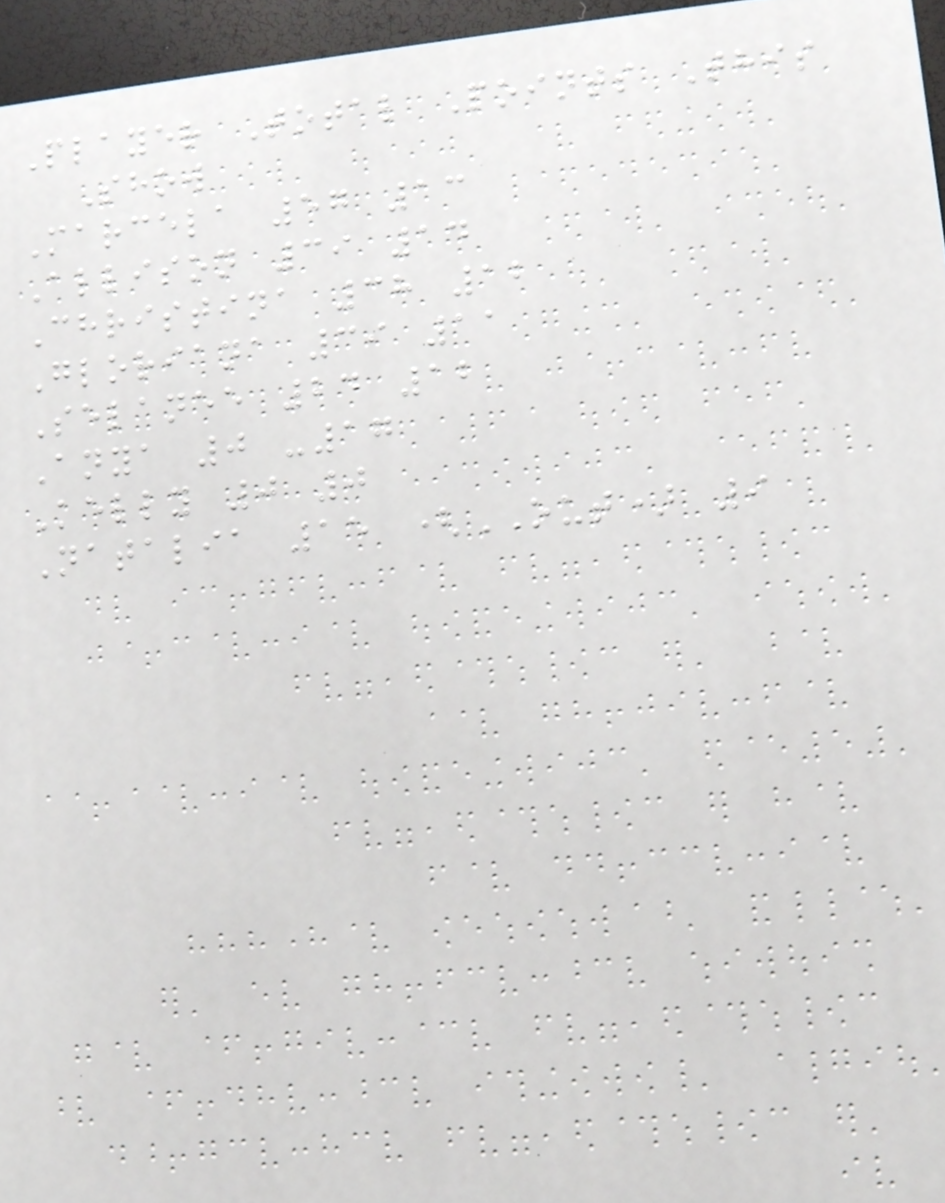Player Total Points This
Show
Marcela 57 13
Allison 39 14
Christina 38 12
Gloriana 39 11
Selanee 24 12
Anya 0 -17
Kelly 0 0
Natalia 15 (OUT) 9
